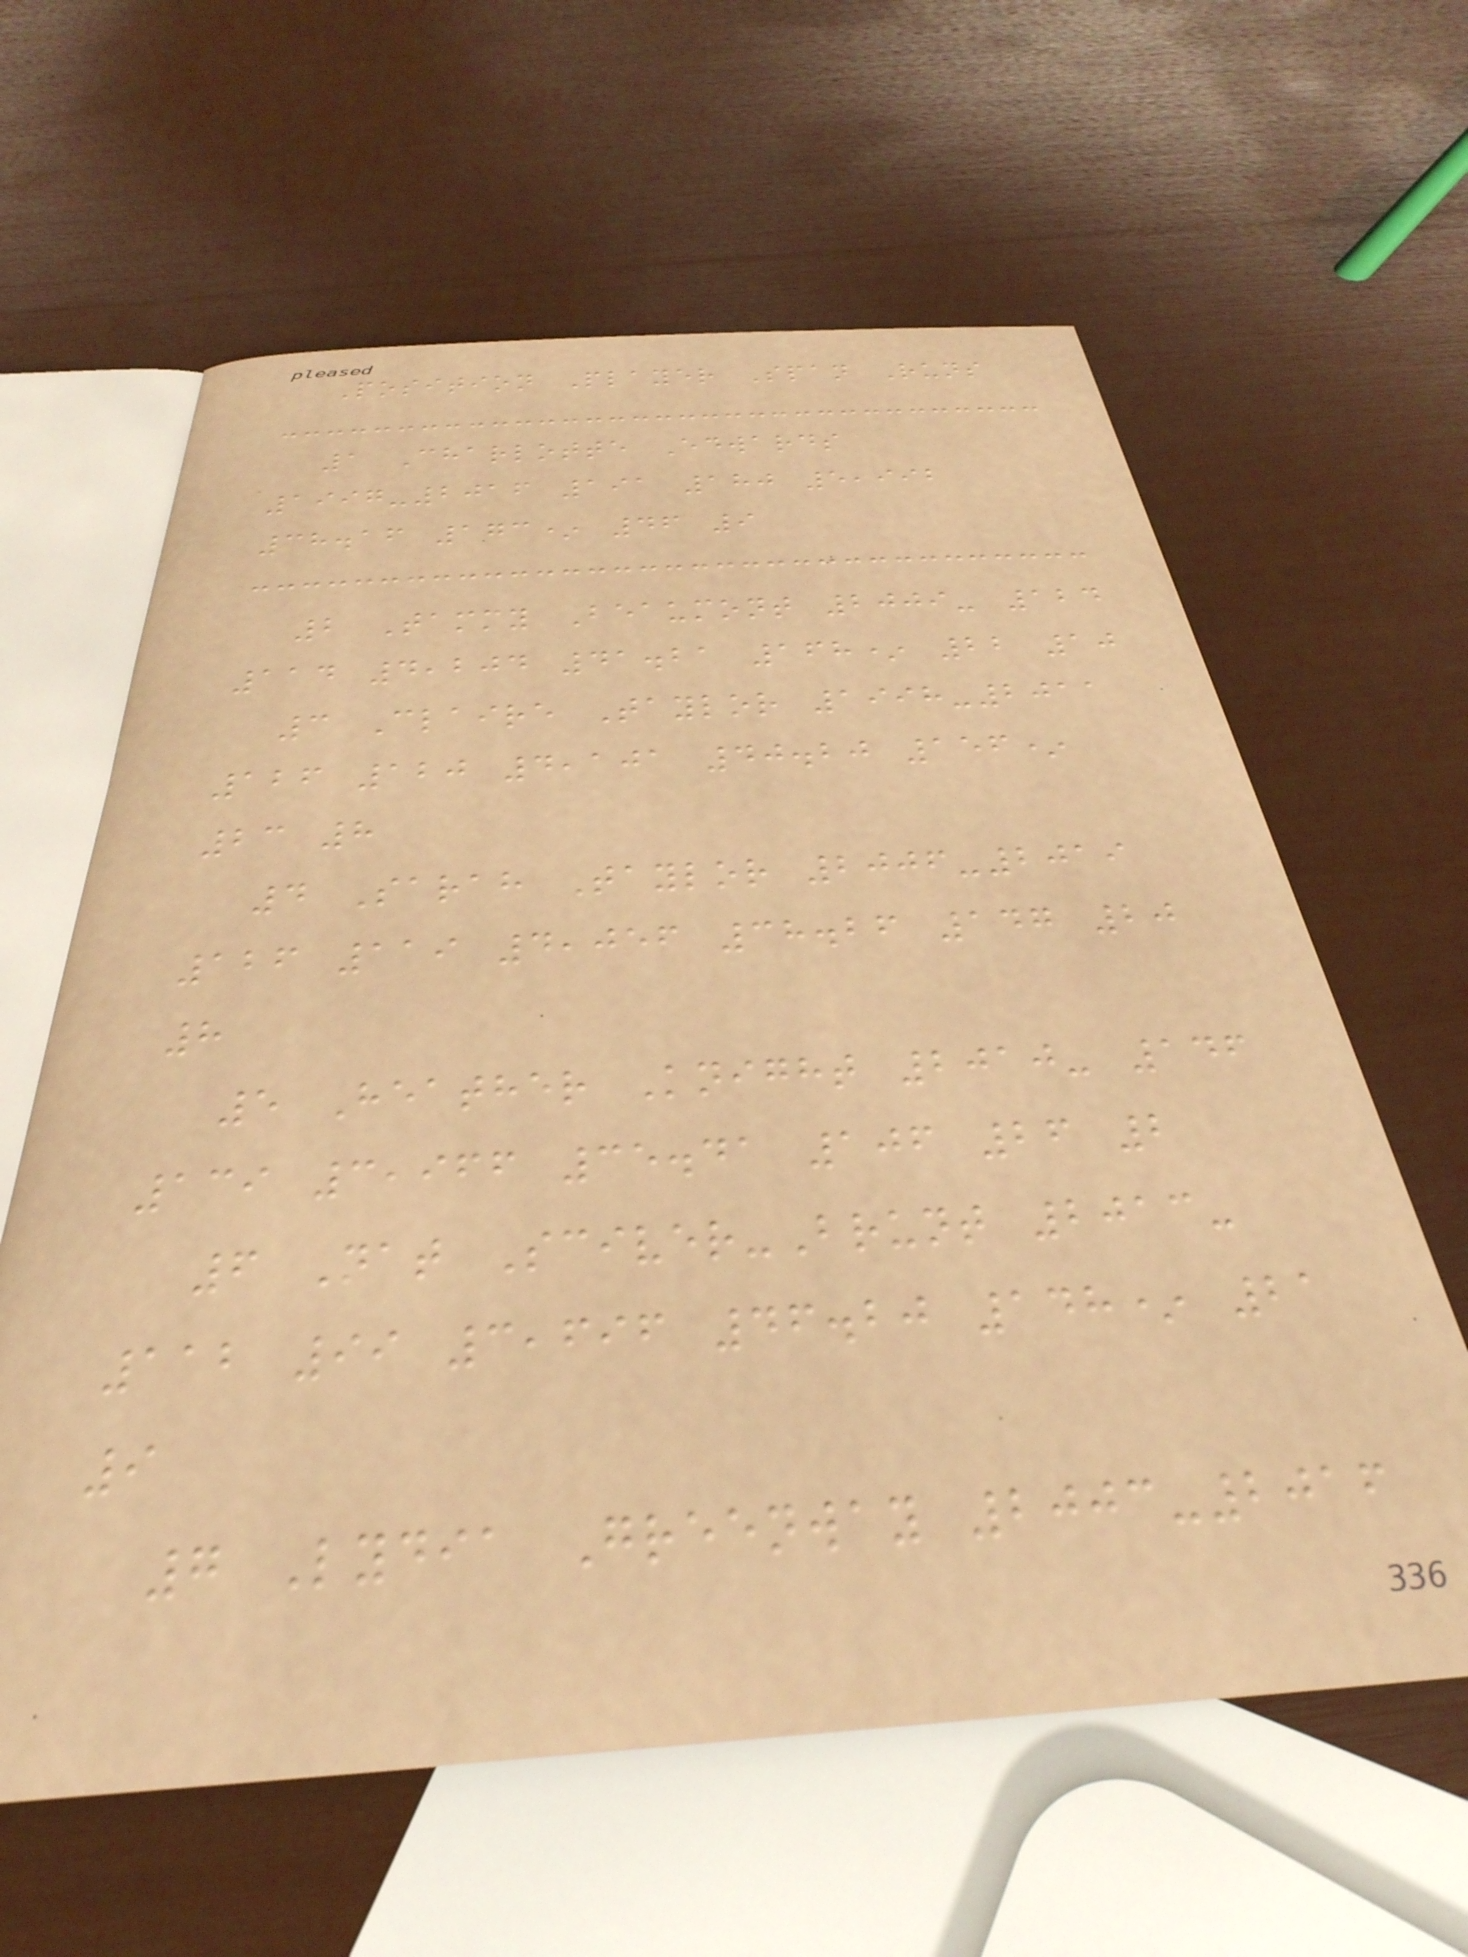Position Player Span Runs
1 Charlotte Edwards
1997-2016 191 180 5,992
38.16 173* 46 9
2 Tammy Beaumont 2009- 124
114 4,204 41.21 168* 22 10
3 Claire Taylor 1998-2011
126 120 4,101 40.20 156*
23 8
4 Sarah Taylor 2006-2019
126 119 4,056 38.26 147 20
8
5 Heather Knight 2010- 146
139 3,966 35.41 106 26 2
6 Nat Sciver-Brunt 2013-
112 99 3,696 46.20 148* 21
9
7 Lydia Greenway 2003-2016
